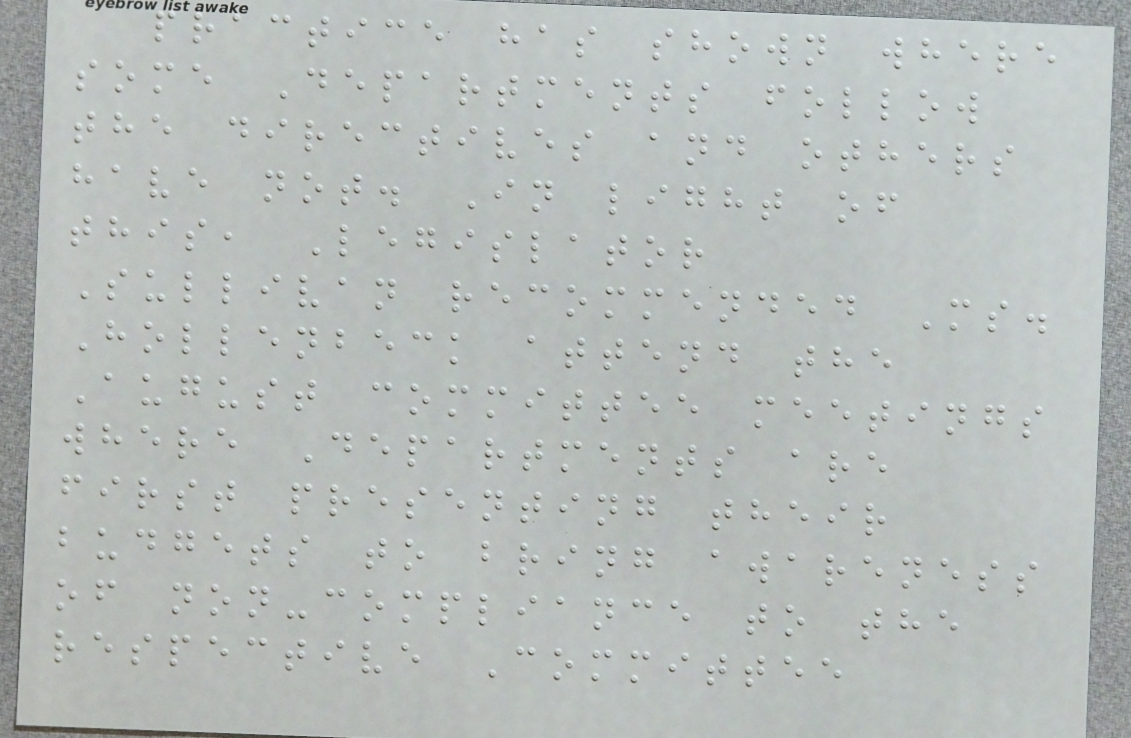practice has shown where
some Departments follow
the directives and others
have not. In light of
this, Legislator
Sullivan recommended Ms.
Hollenbeck attend the
August committee meetings
where Departments are
first presenting their
budgets to bring awareness
of non-compliance to the
respective Committee
